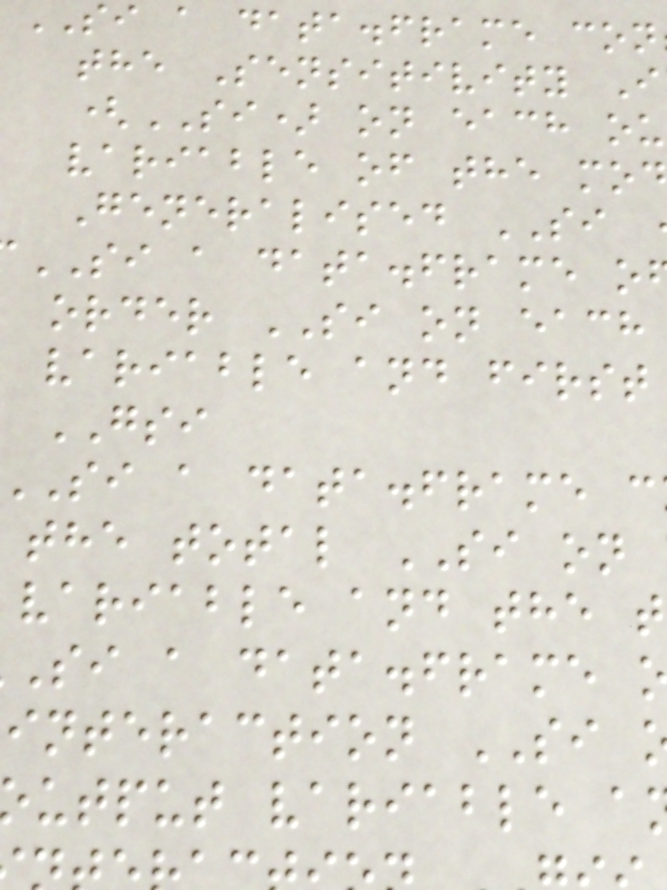si a data.frame con
the Sensitivity I
(SI) on each ou
variable of the mo
Generalised SI
SI a data.frame o
order SI on each
variable and first
GSI
si a data.frame c
the total SI on
variable and the t
si a data.frame
interaction SI
utput variable a
